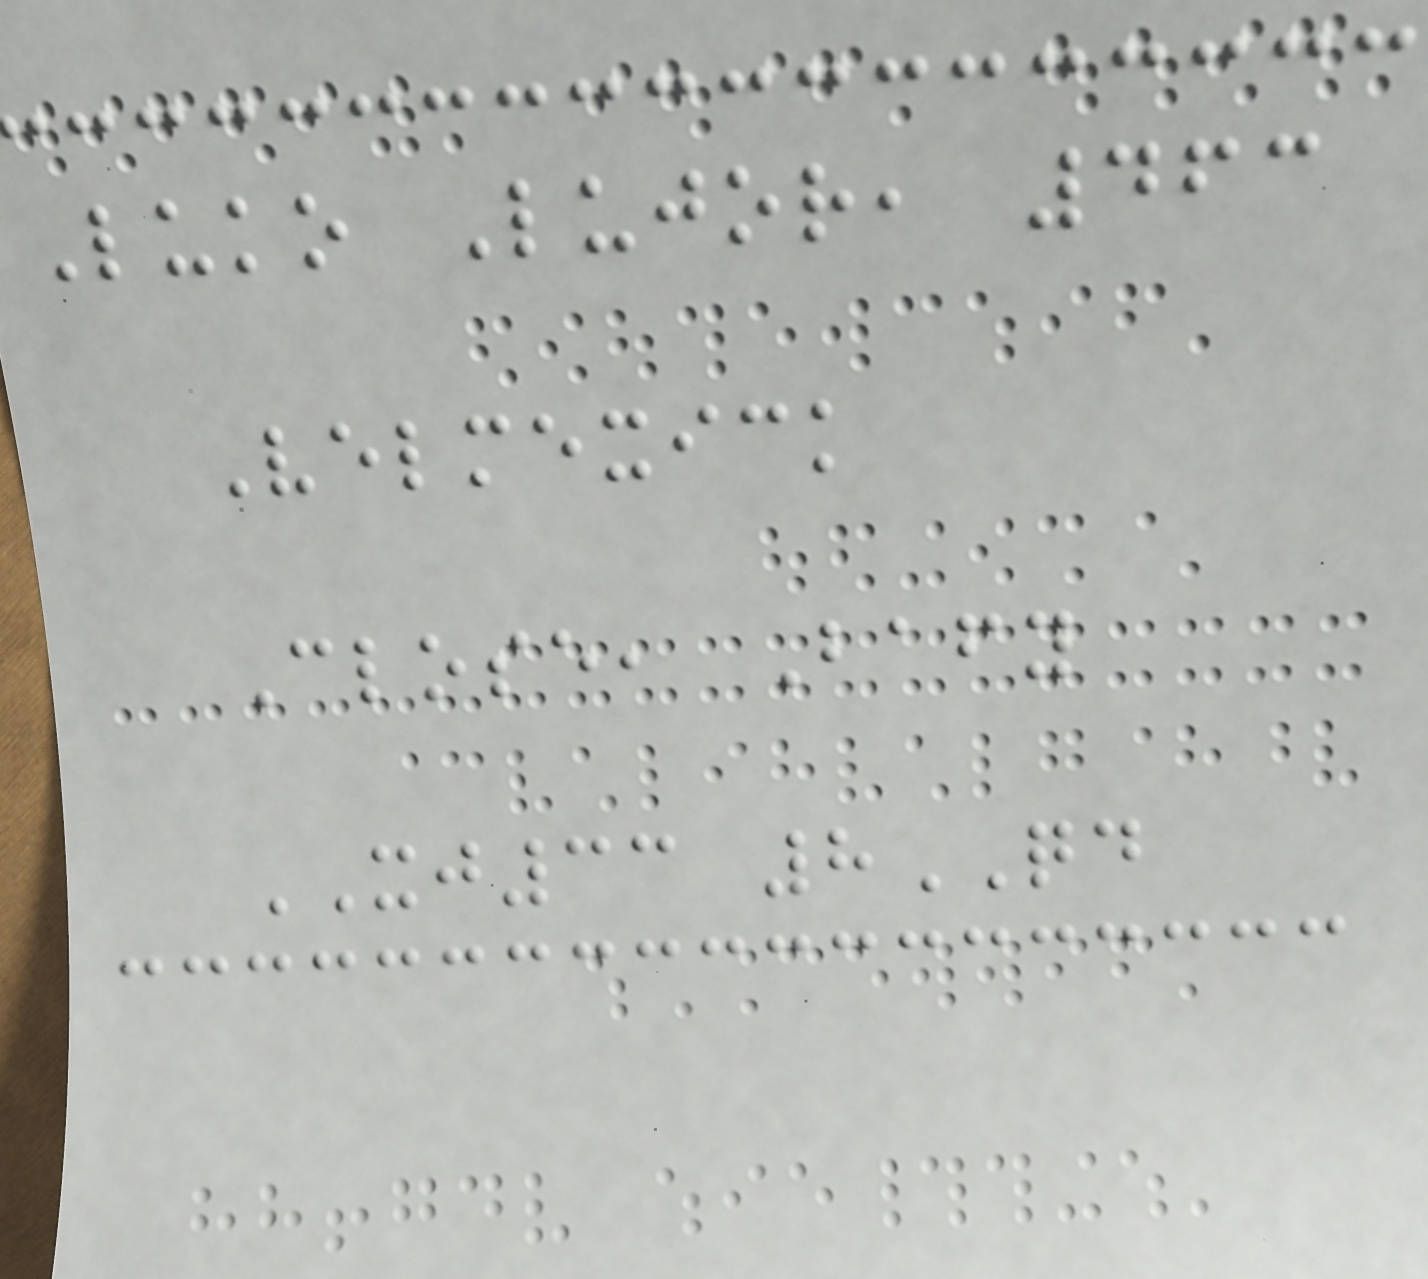Luko Lujor, 463
Velmexick
Close, Bafy
XJ33 8QD
